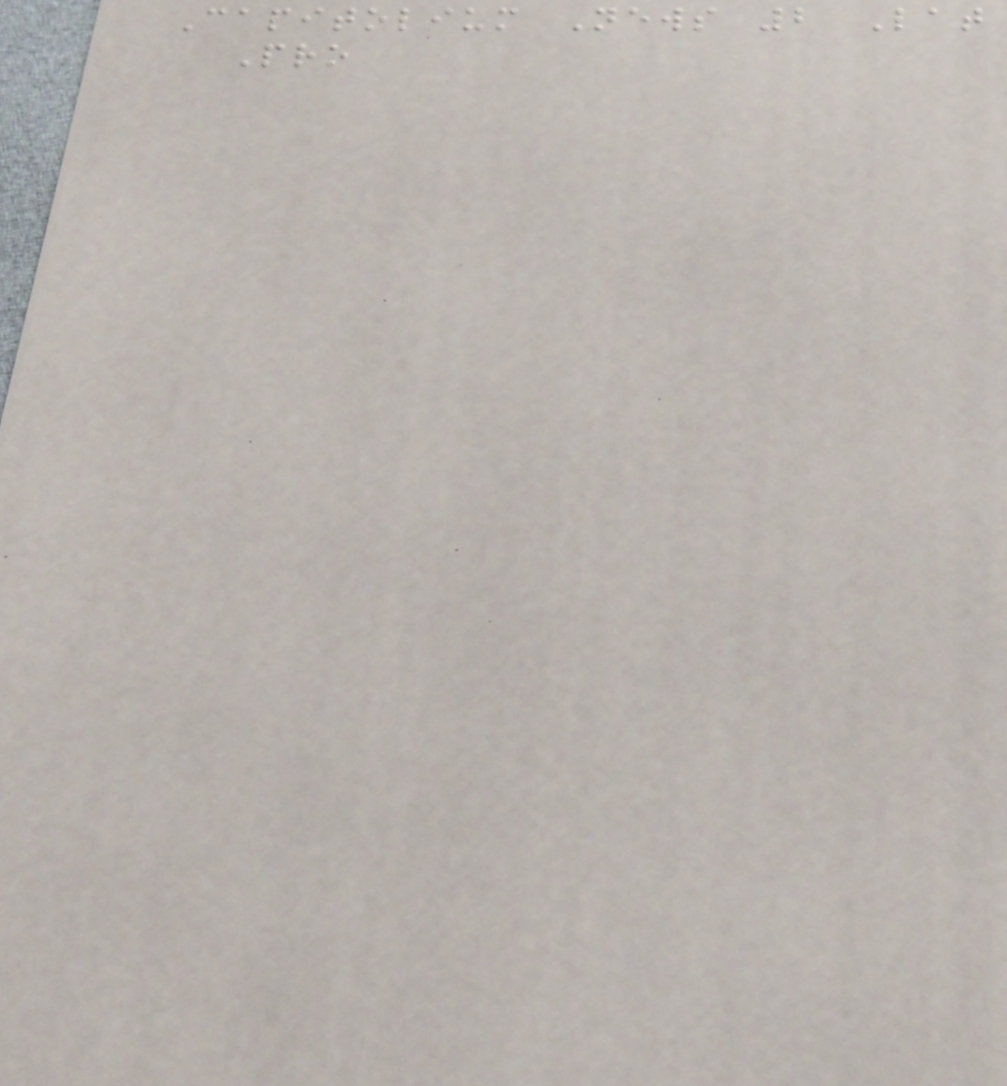Capitolium News 2 Lat
Pro
